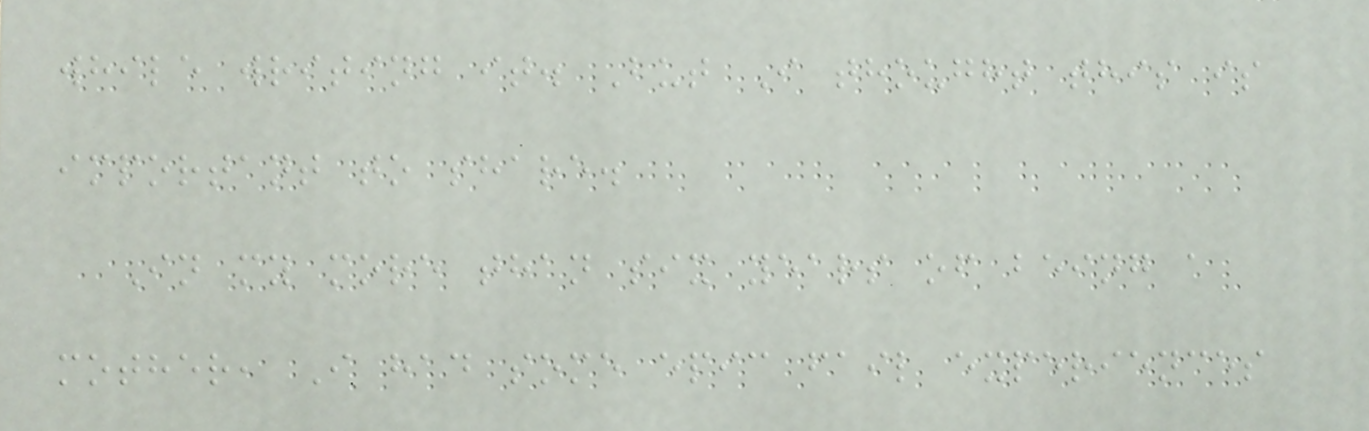while writing it. But I thought this is
important to share.
In my more than six years of being a
mother, I had some epic fail experiences
